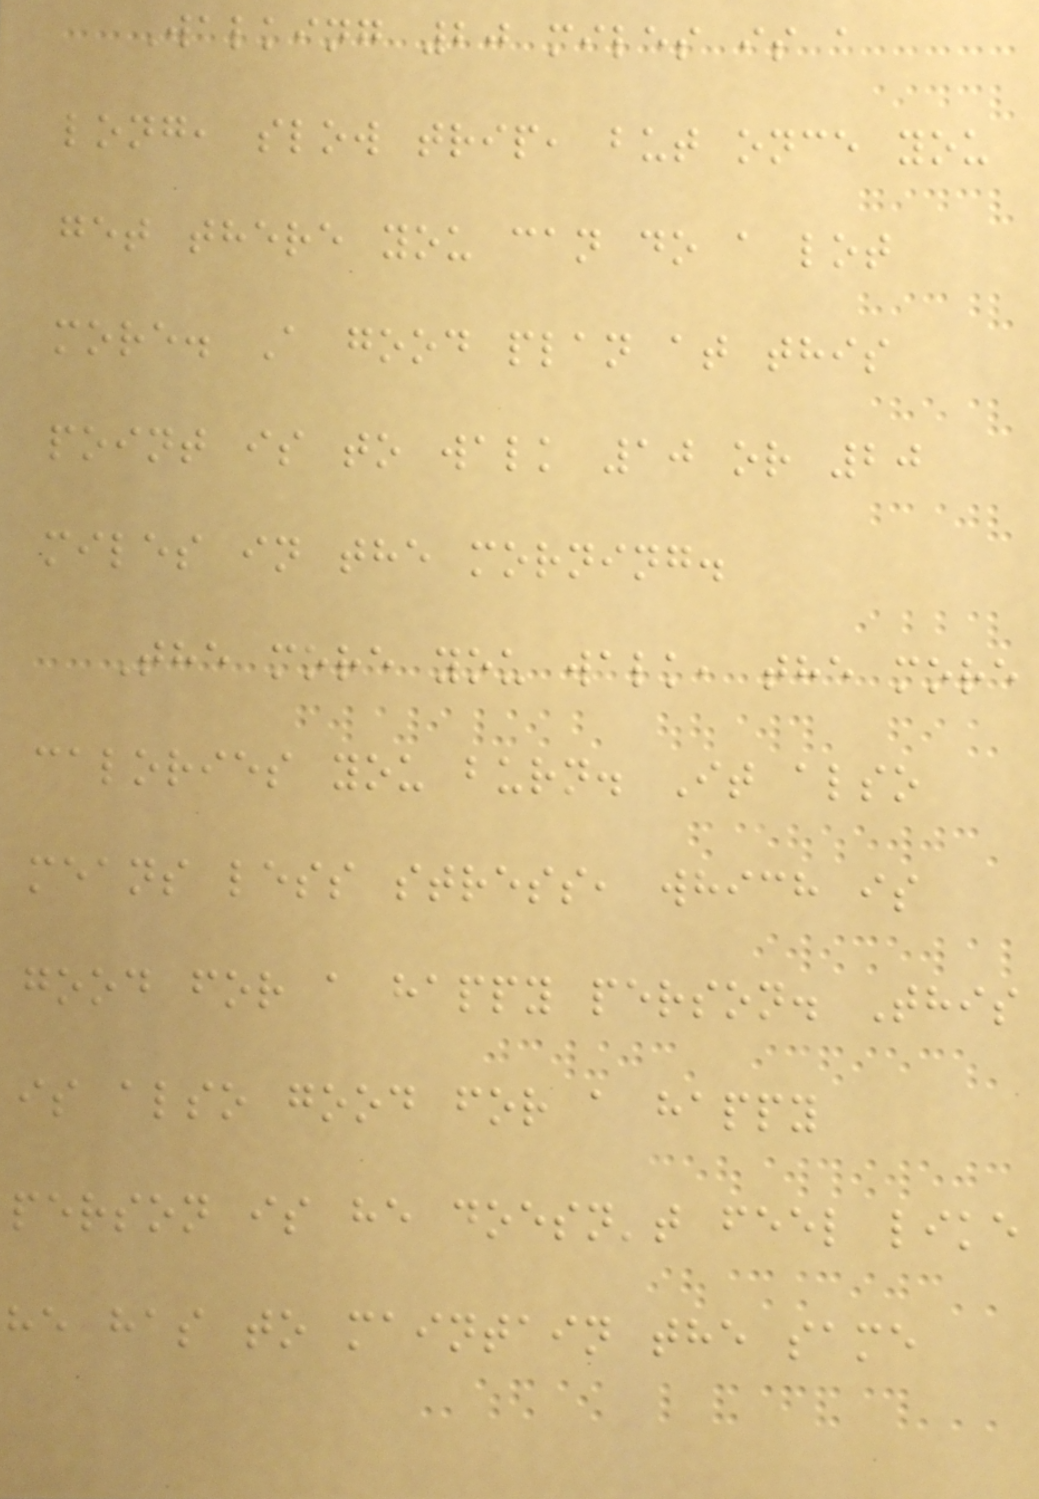Walking 20 miles is a
long, slow trip, but once you
get there you can do a lot
more. A good plan at this
point is to walk 10 or 20
miles in the morning.
The more you walk, the more
calories you burn. It also
means less stress, which is
good for a happy person. This
is also good for a happy
person is he doesn't feel like
he has to maintain the same
